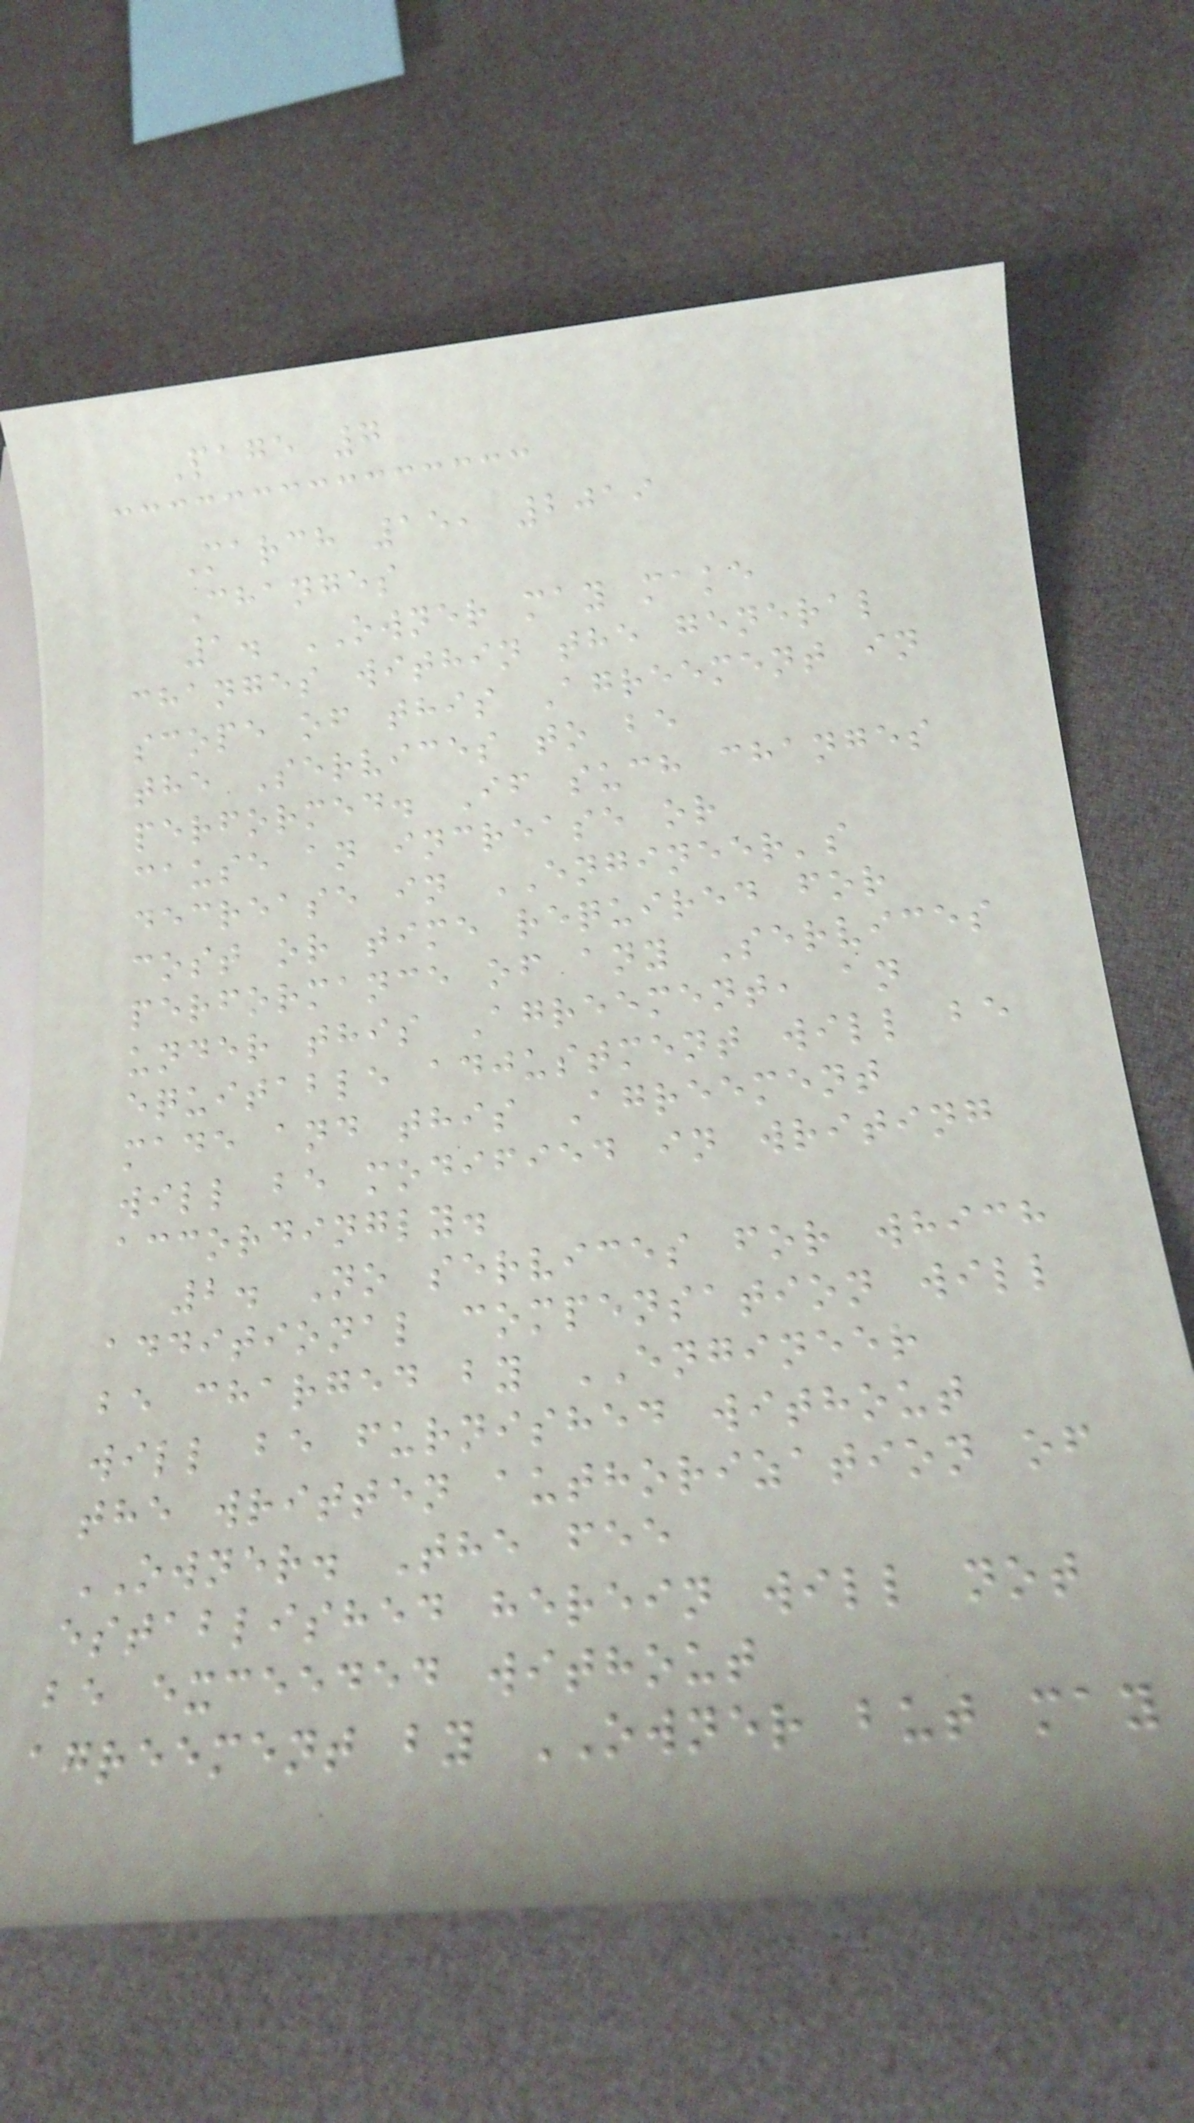Page 7
March 15, 2019
Changes
1. OWNER may make
changes within the general
scope of this Agreement in
the Services to be
performed. If such changes
cause an increase or
decrease in ENGINEER's
cost or time required for
performance of any Services
under this Agreement, an
equitable adjustment will be
made and this Agreement
will be modified in writing
accordingly.
2. No services for which
additional compensation will
be charged by ENGINEER
will be furnished without
the written authorization of
OWNER. The fee
established herein will not
be exceeded without
agreement by OWNER but may
